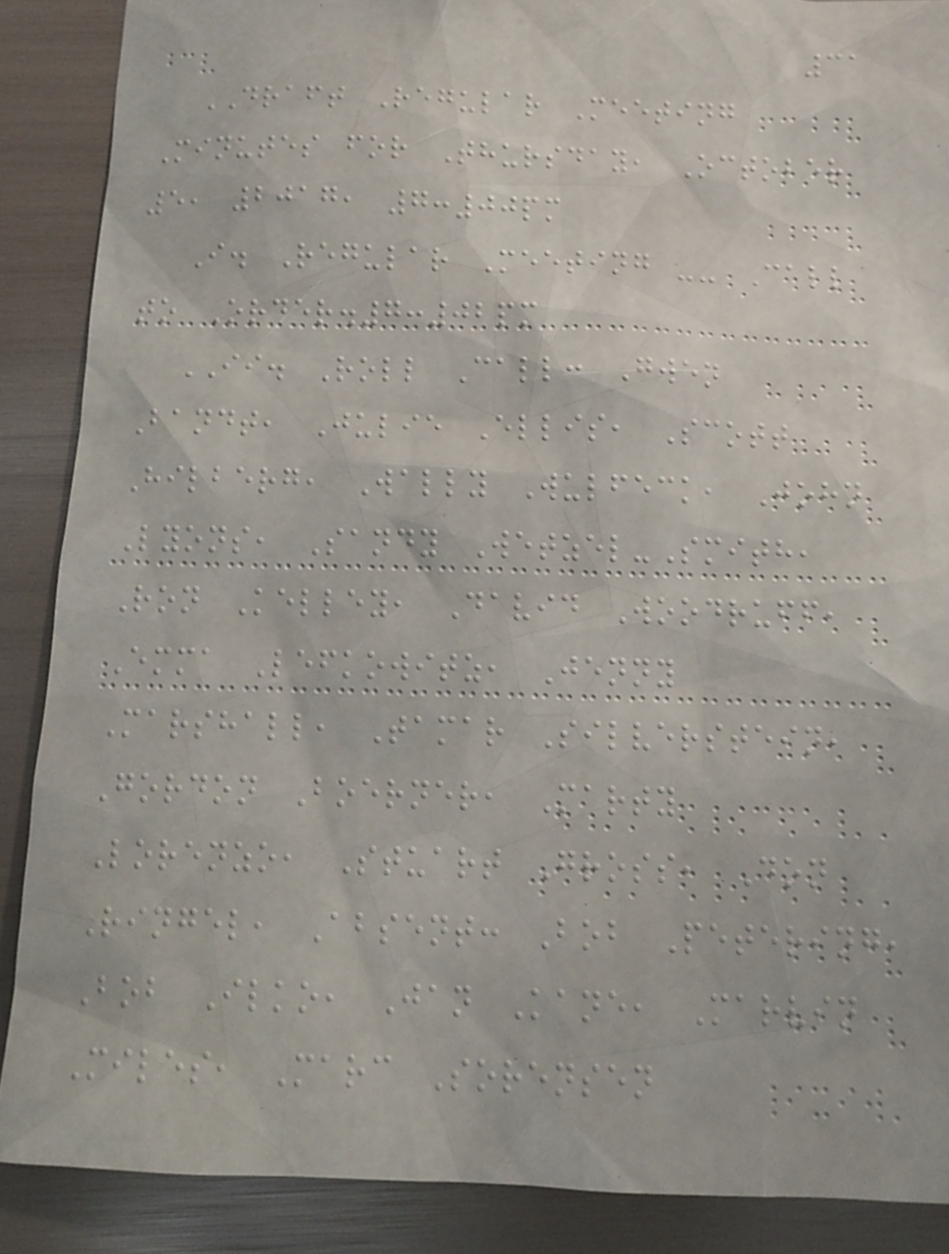31
DRAFT Regular Meeting
Minutes for Thursday, October
5, 2017, 7:00pm
I. Regular Meeting -- Call
to Order.7:02pm
II. Roll Call: Gwen
Bandt, Julie Ellis, Scott
Hilberg, Wally Wulfeck, John
Lyons, Sandy Wetzel-Smith,
Ron Kelley, David Woodruff,
Emma Lefkowitz, Jenny
Marshall, Tamar Silverstein,
Gordon Boerner, Marty
Lorenzo, Stuart Gross, Don
Ringel, Absent: Bob Petering,
Bob Ilko, Jan Kane, Marvin
Miles, Marc Sorensen
